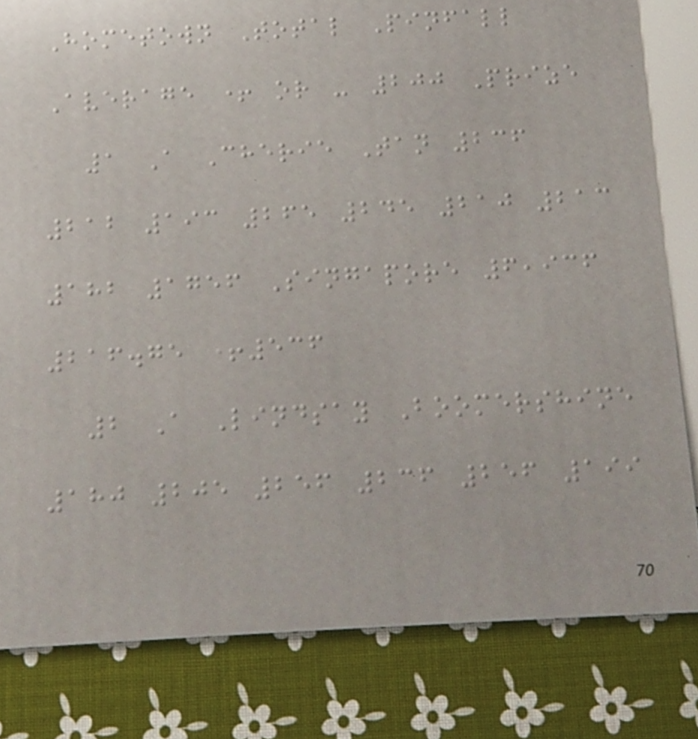Hometown Total Pinfall
Average + or - 200 Prize
1 A Cherie Tan 236
212 193 265 245 210 213
182 1756 Singapore 6,936
216.75 +536
2 A Lindsay Boomershine
180 205 256 236 256 199
